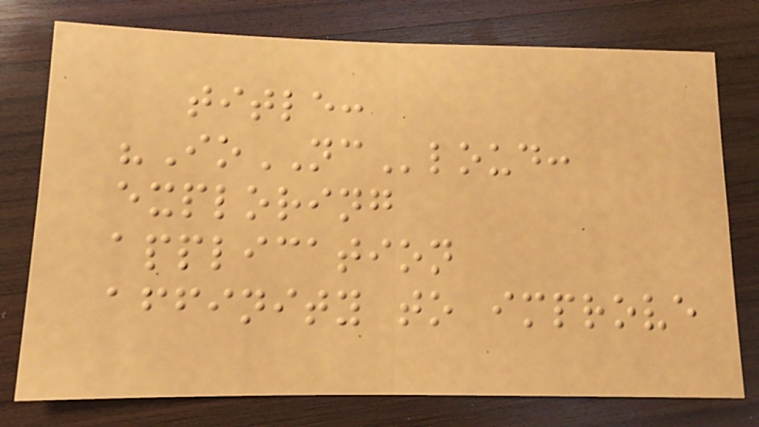title:
"IoNCloud:
exploring
application
affinity to improve
